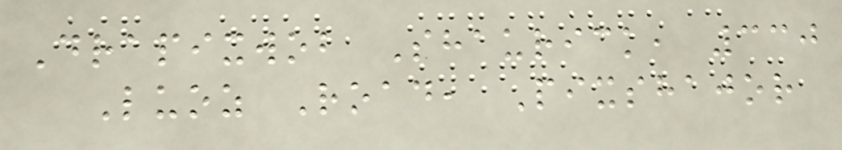Drapixwob Shaurick, 330
Luoz Road, Pixshajor
